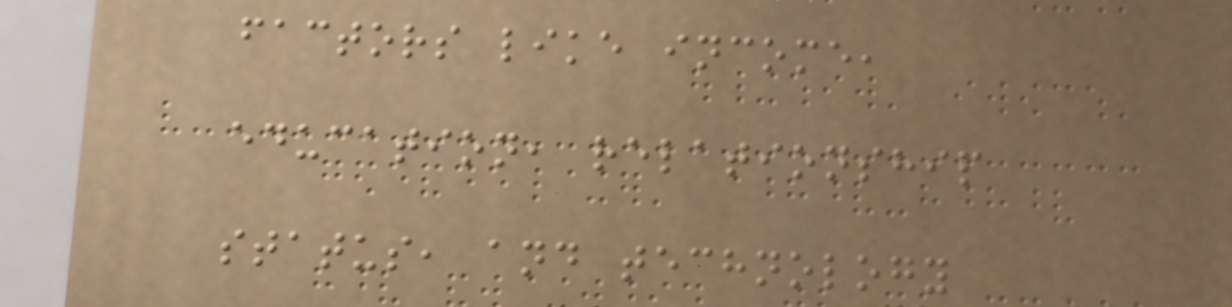factors like income,
education, relationship
status, and technology
